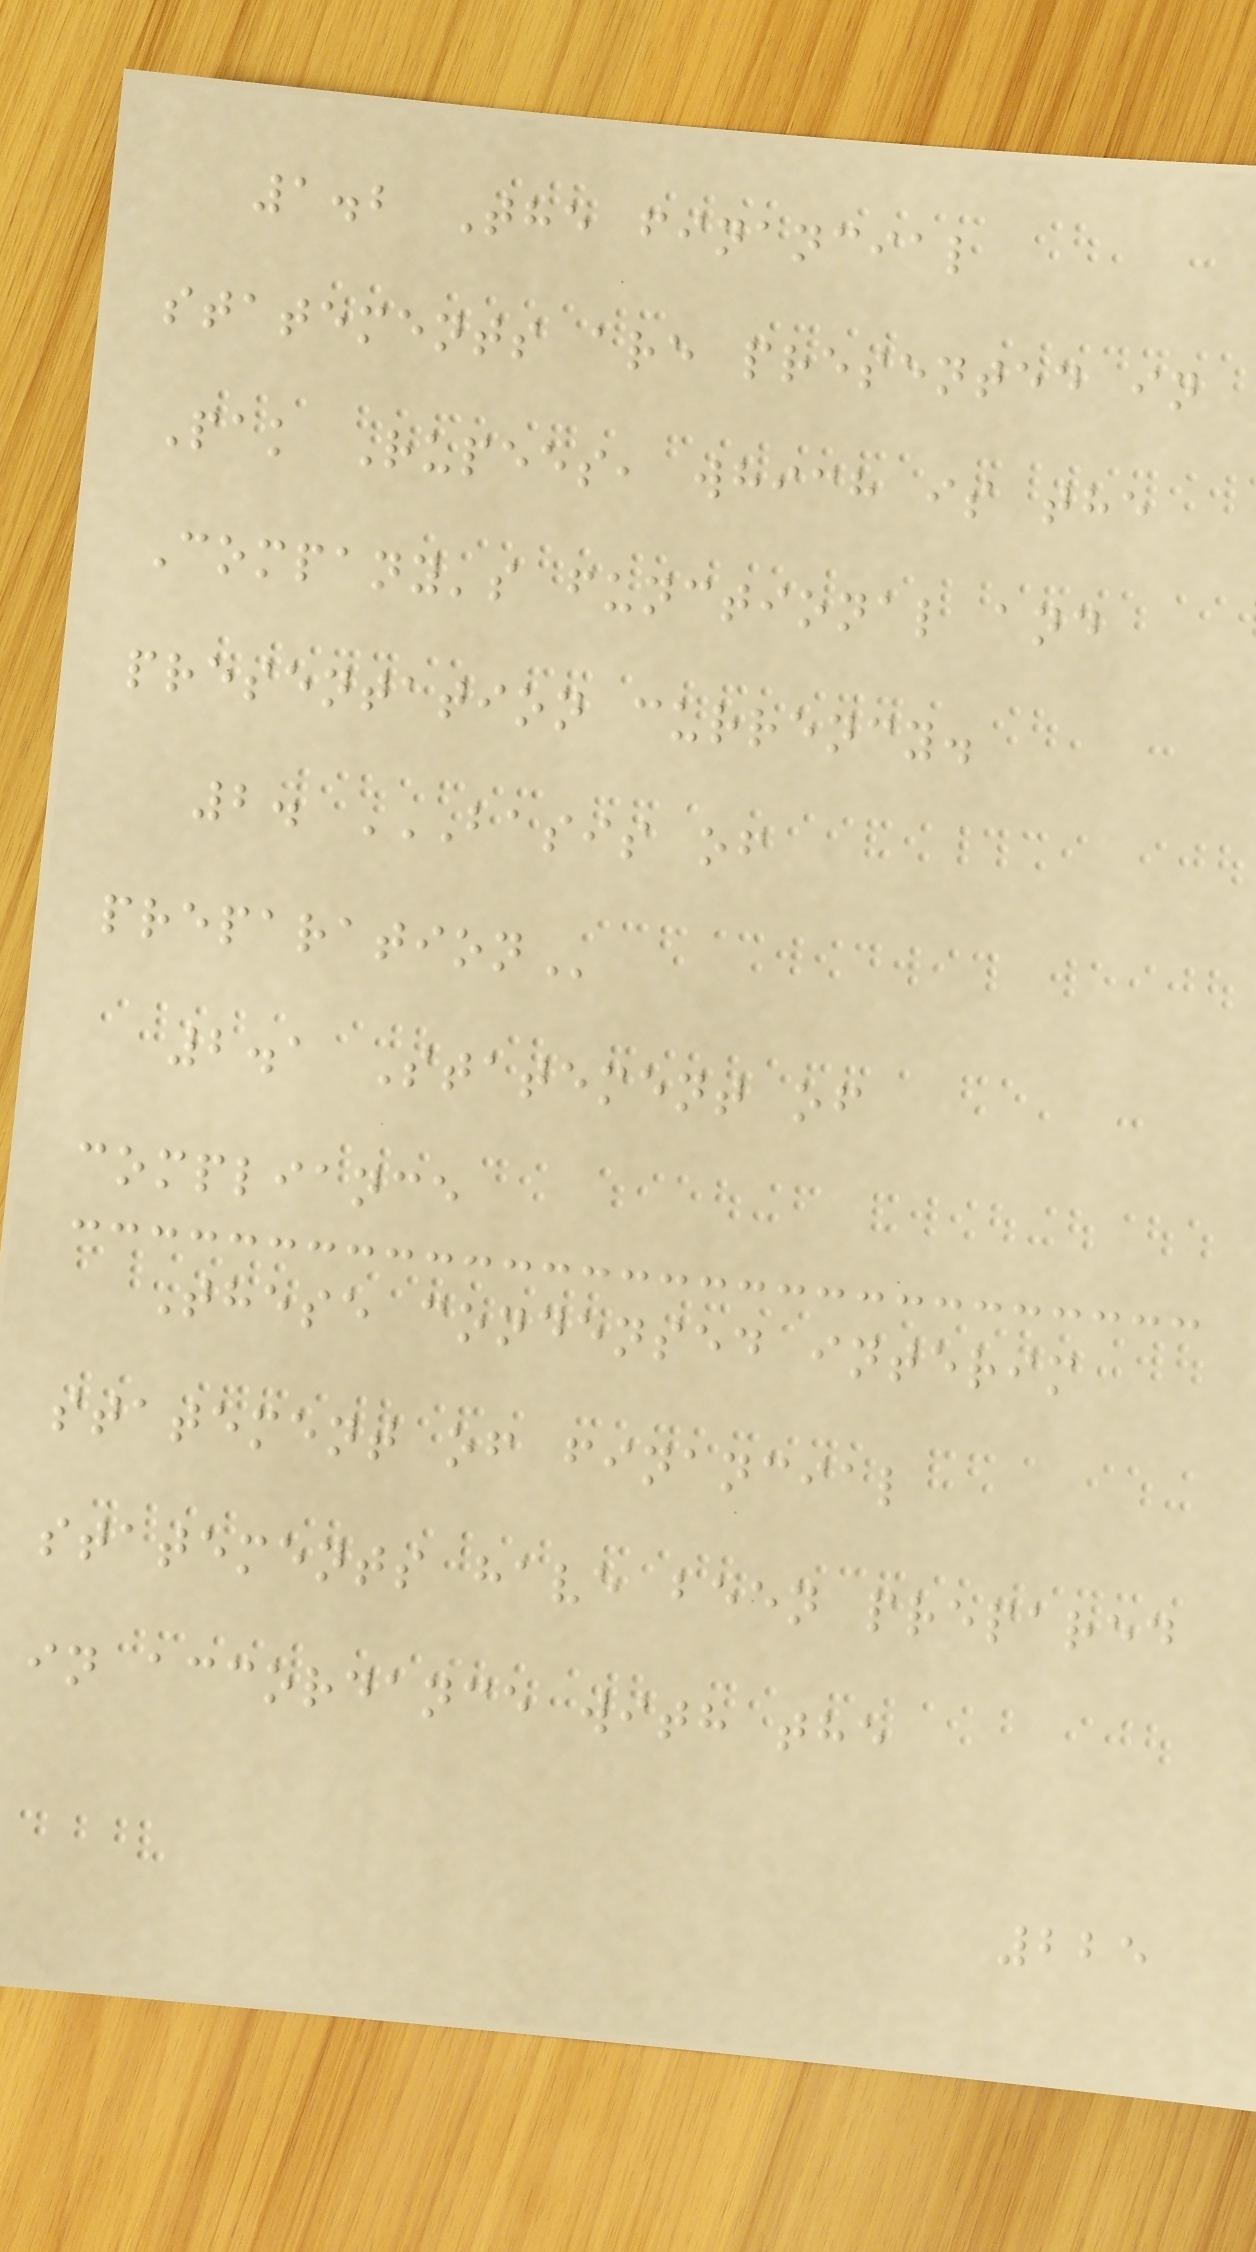1.2 The financial
statements are presented in
Pak Rupees, which is the
Company's functional and
presentation currency.
2. BASIS OF
PREPARATION
2.1 Statement of
compliance
These condensed interim
statement of financial
statements have been prepared
in accordance with the
225
